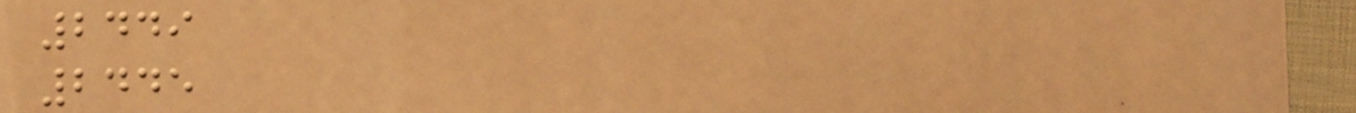2449
2445
